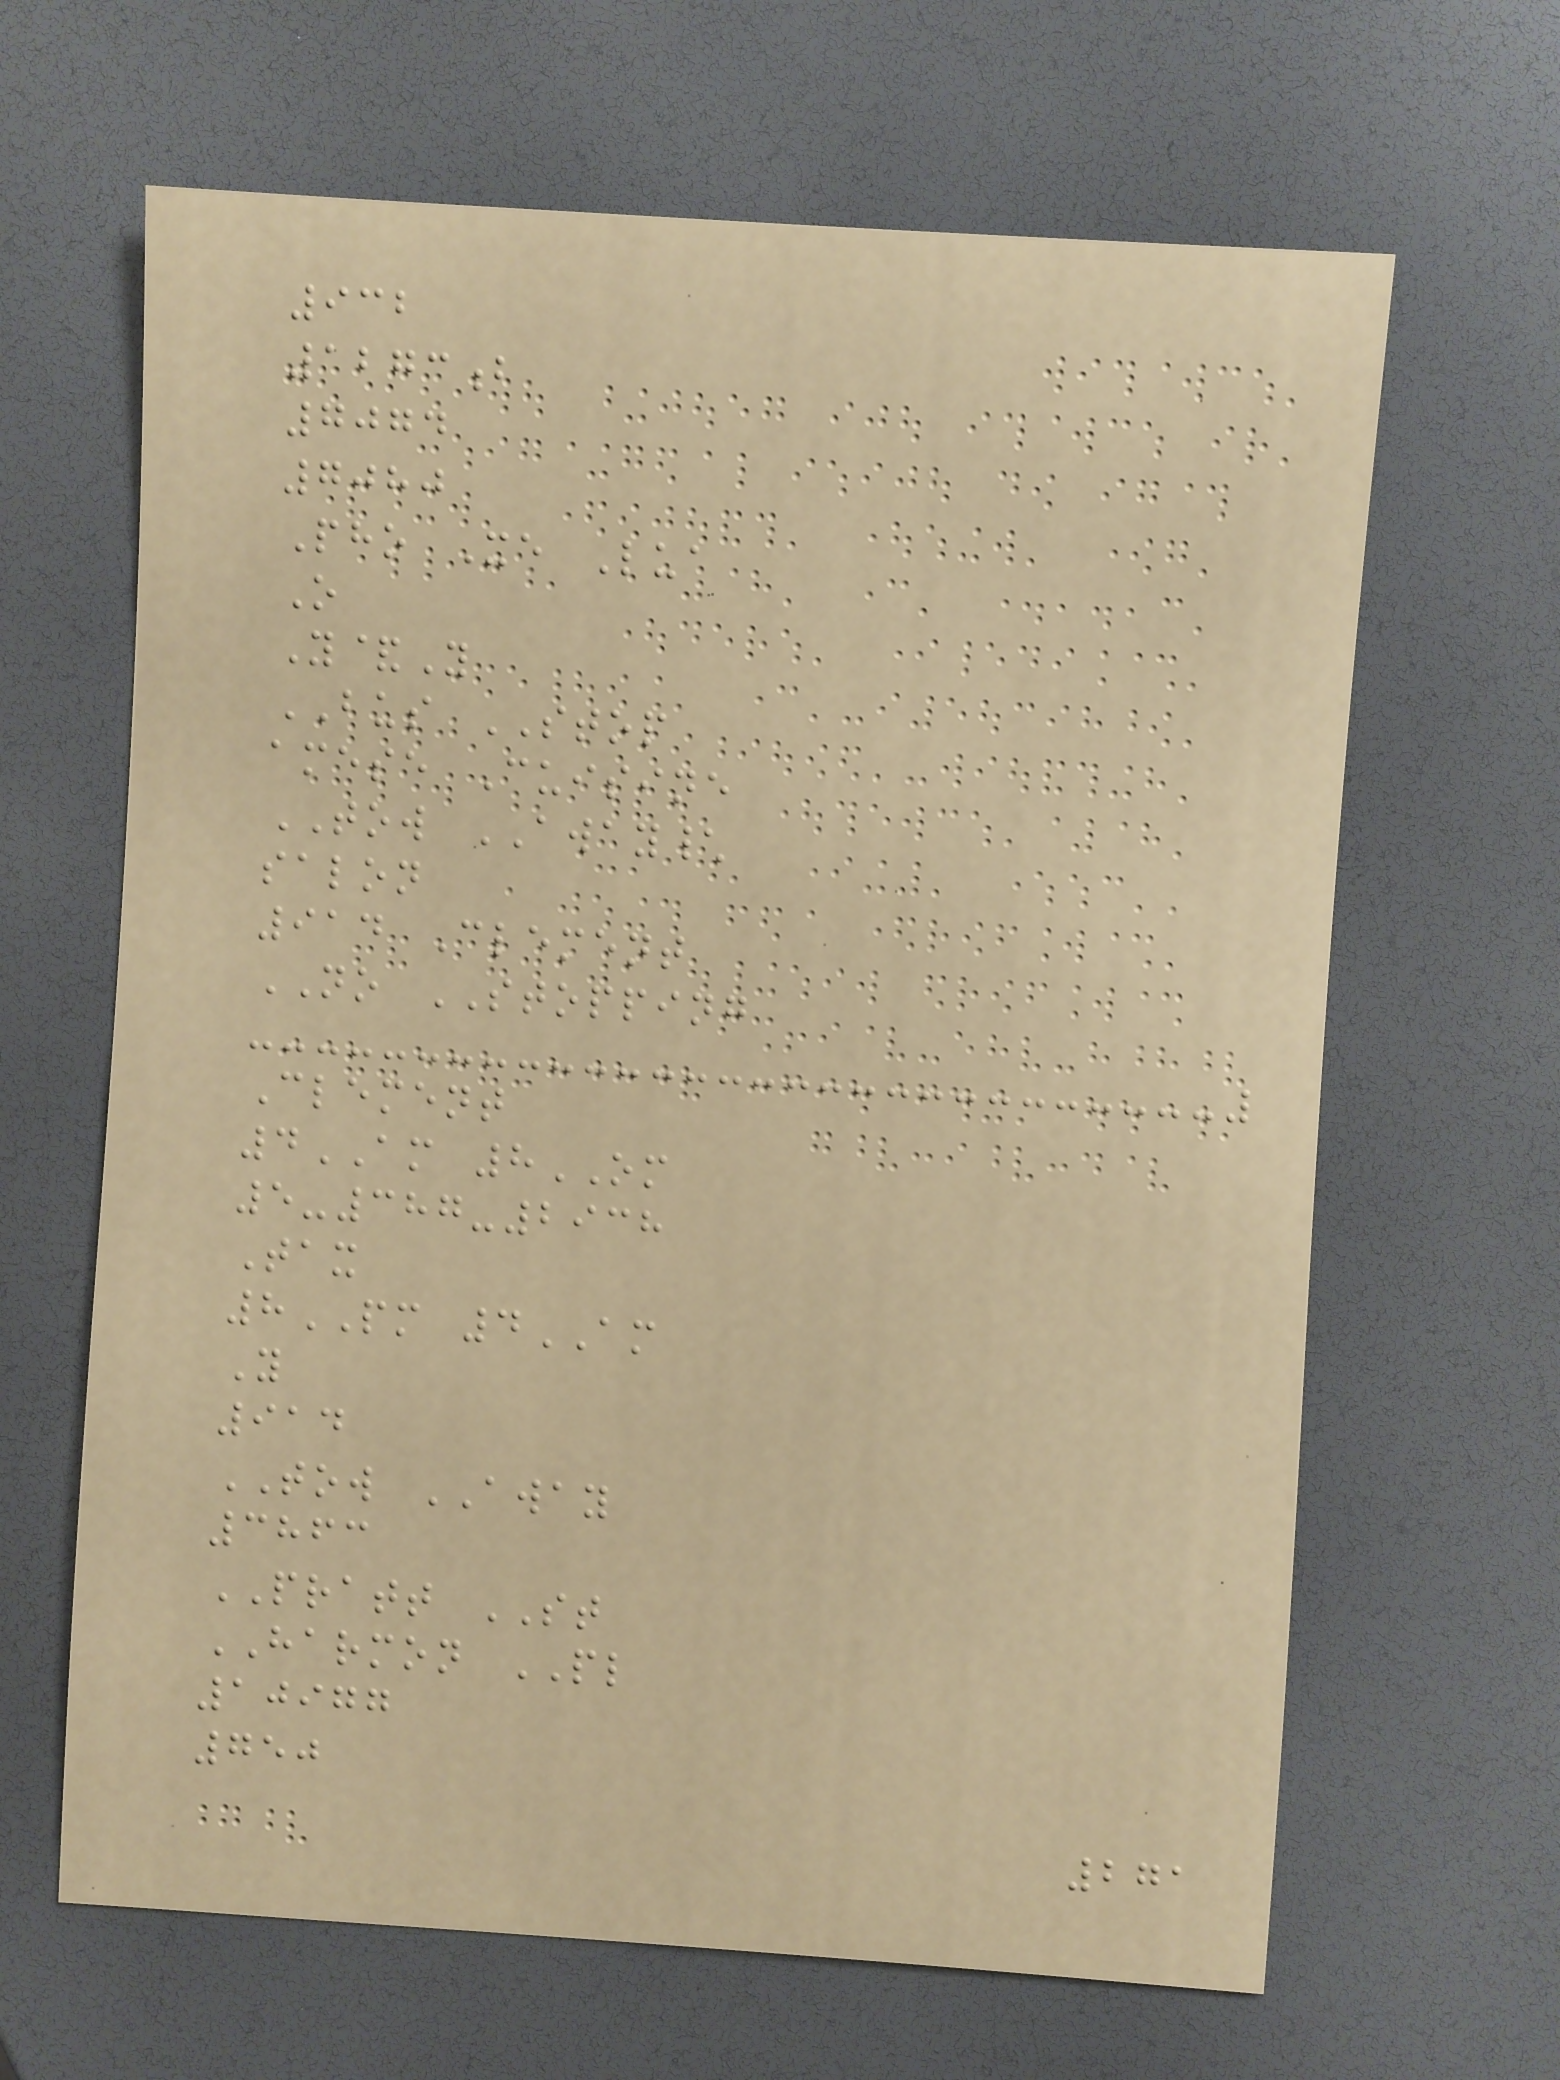932
1273b
7074
7080
Pho Xe Lua
O
Y&Y
BUS STOP
amese Cuisine
TOW AWAY\
salon
914 Clement
NO STOPPING
Clement
4AM 8OM
5-387-2938
Tax
8PM 4AM
Y
914
TOW AWAY
3863
PRATT ST
HARMON PL
10977
750
271
